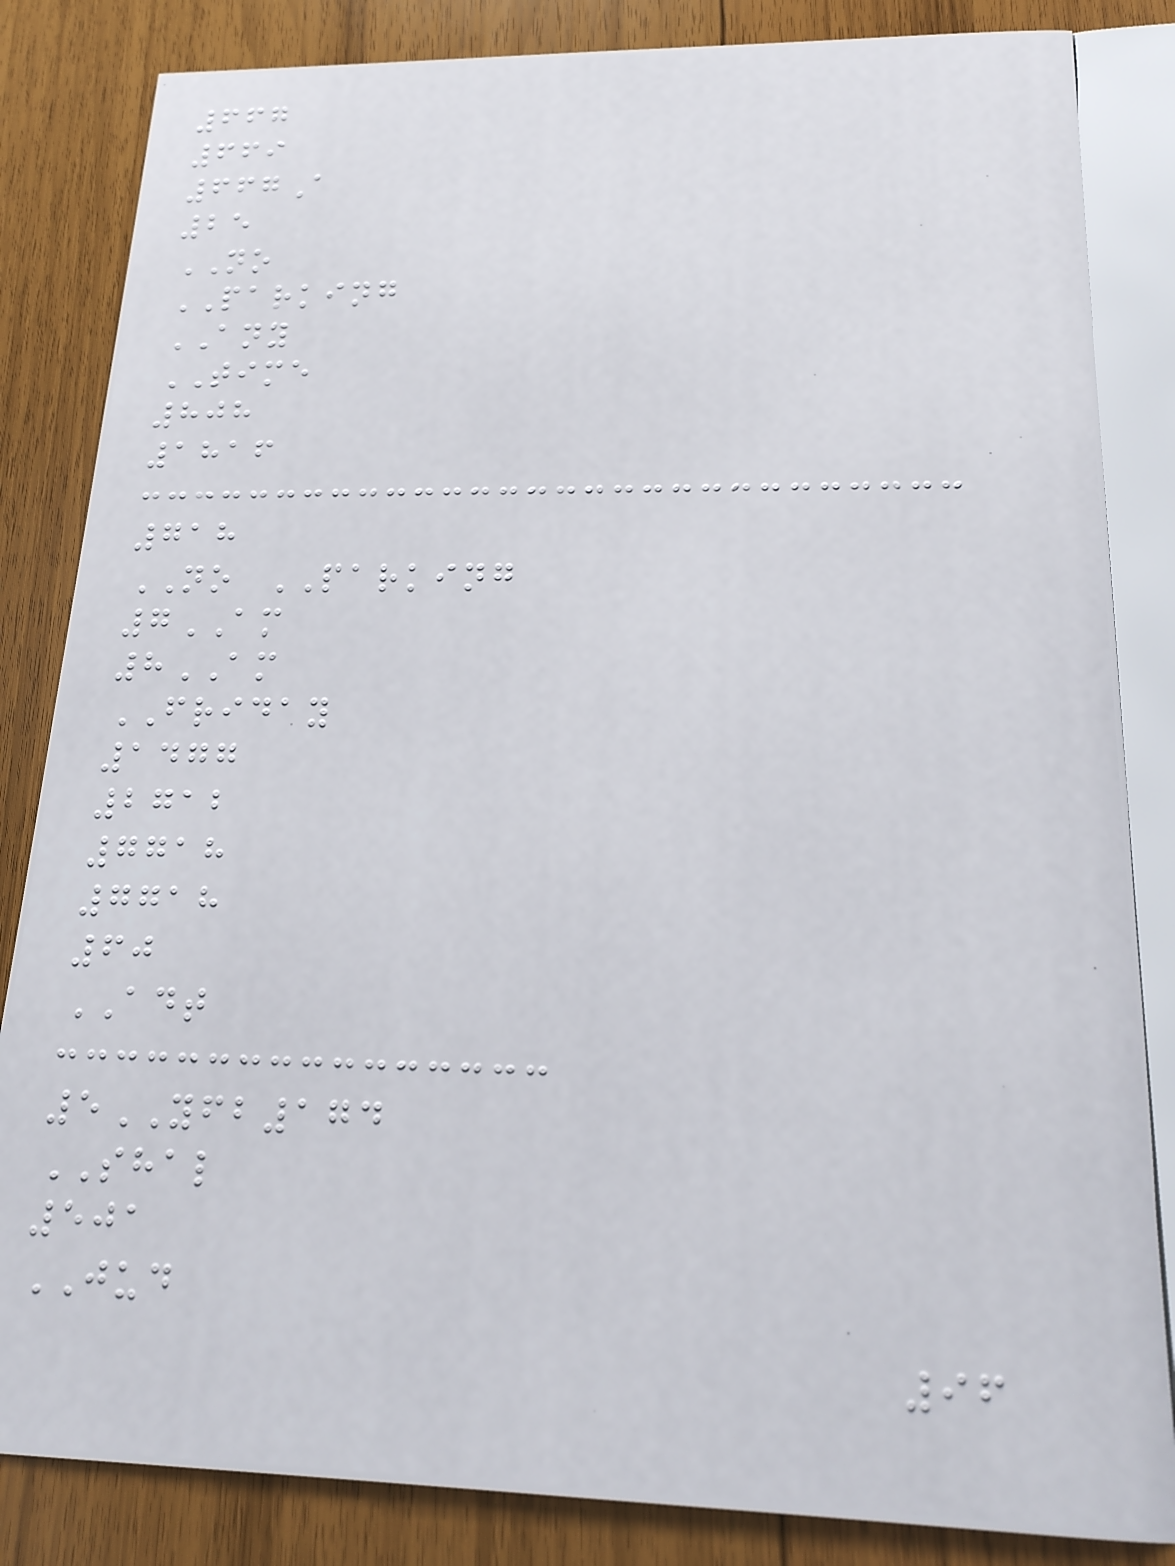667
669
667A
25
NO
PARKING
ANY
TIME
808
1816
718
NO PARKING
7AM
8AM
FRIDAY
1477
2712
7718
7718
60
ADT
5YFB174
SHAL
501
JUD
96
